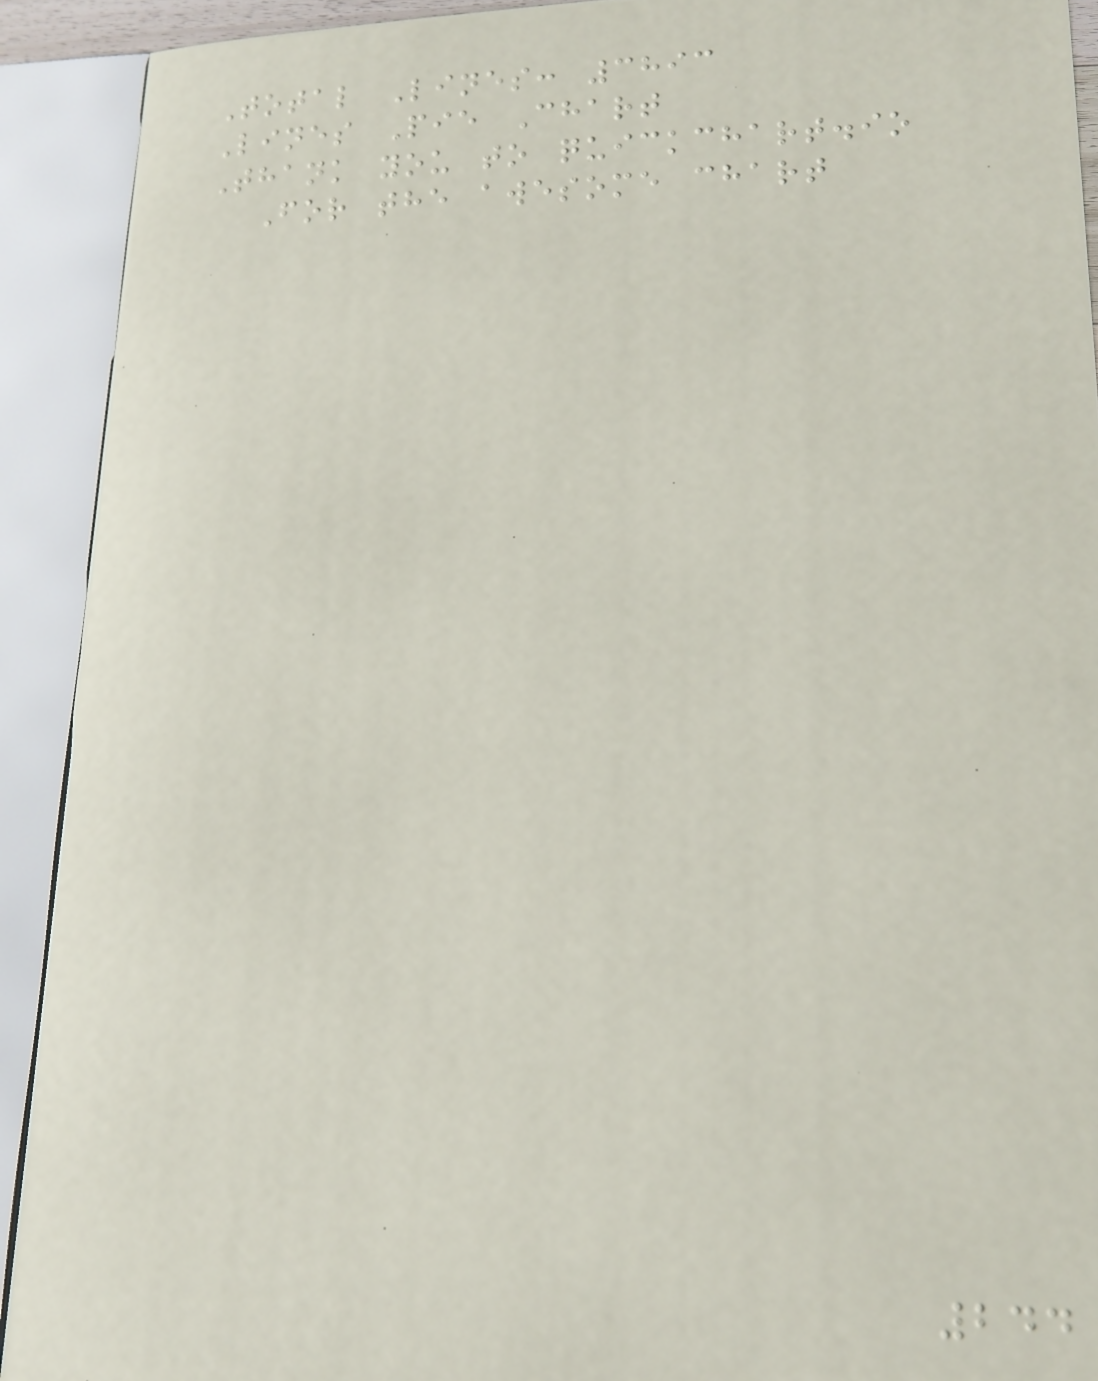Total Lines: 3893
Lines Pie Chart
Thank you to quickchart.io
For the awesome chart
244
